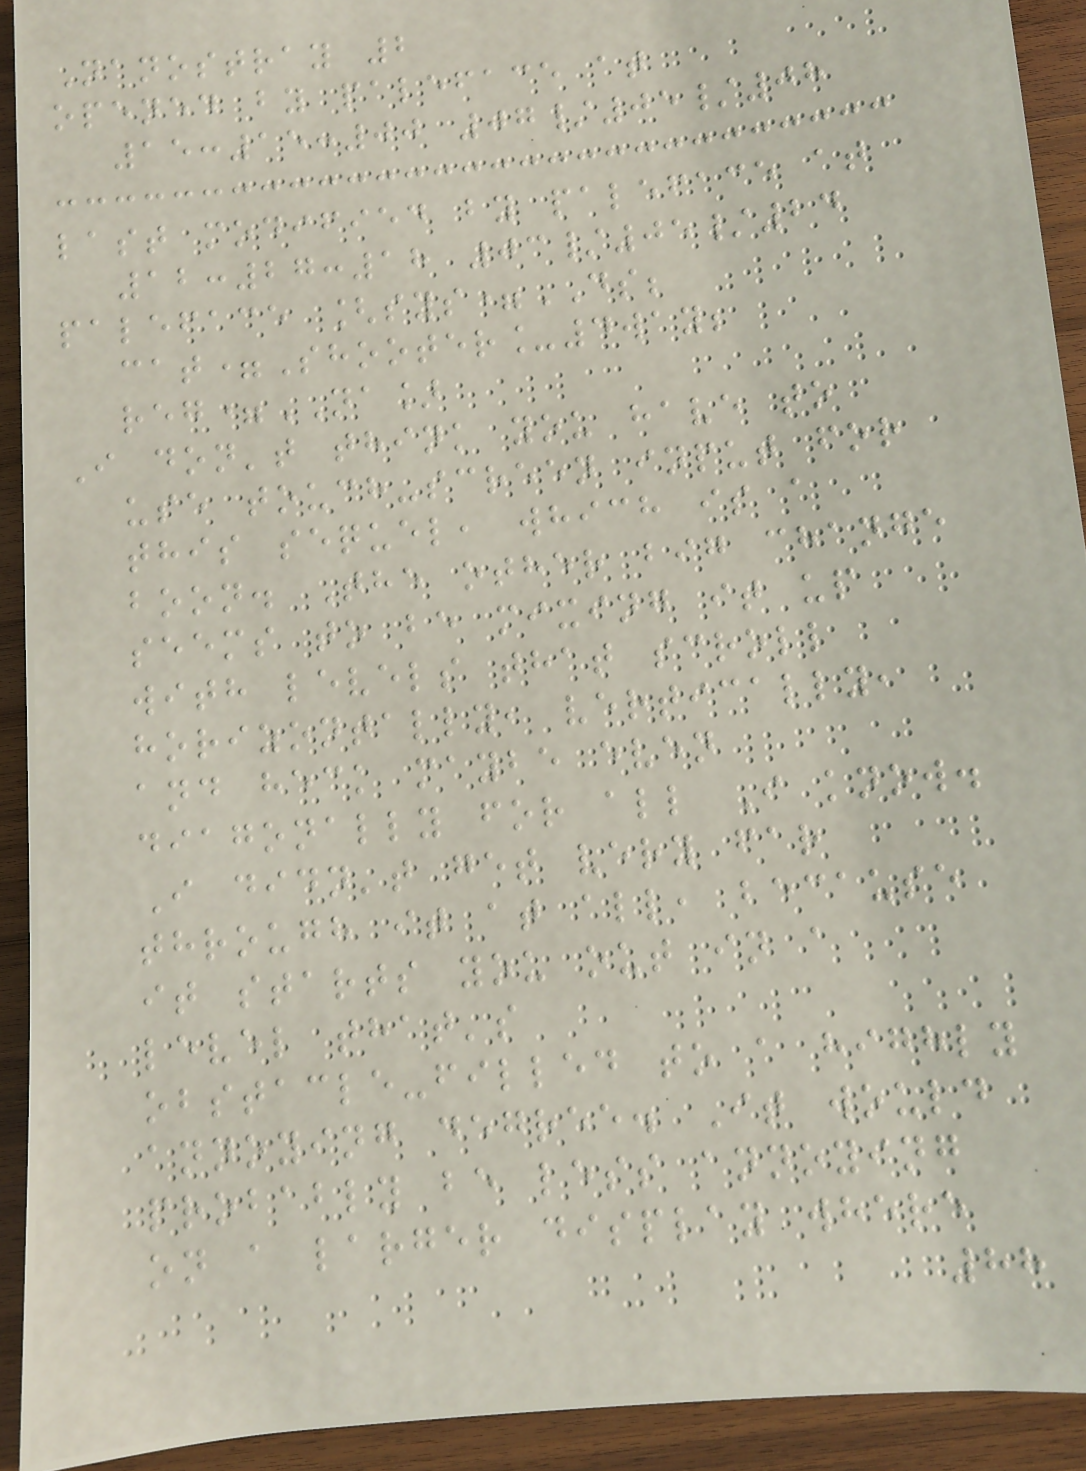Nanostray 2
opened by paleface at
15:15:00 07/05/08
last modified by paleface at
12:27:18 03/05/24
paleface [sys=DS;
cat=Shooter_4way;
reg=NA]
I don't think you have to
use touch-screen input for
this sequel, which is a
boon. The other big change
seems to be mixing it up
with levels that scroll
horizontally, vertically,
and heck maybe even
diagonally for all I know.
I didn't get very far
through it at all, because
it starts you out in a
level that's
obstacle-filled to a highly
annoying degree. It would
probably be less annoying
on a larger display where
88
